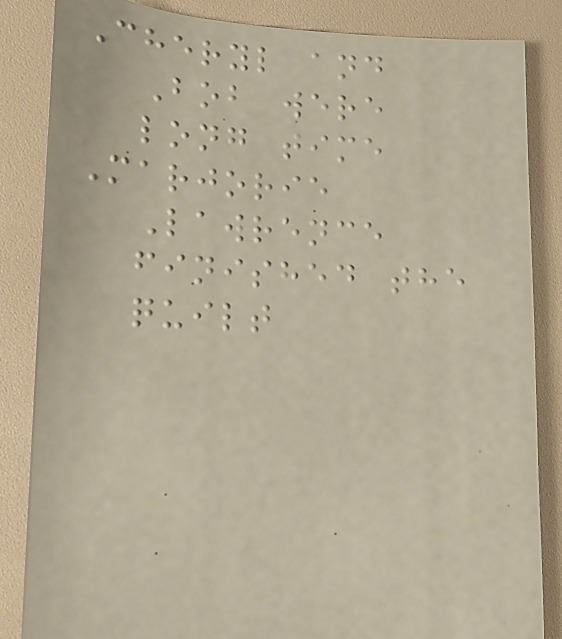Cheryl and
Bob were
long time
Marjorie
Lawrence
finished the
quilt
